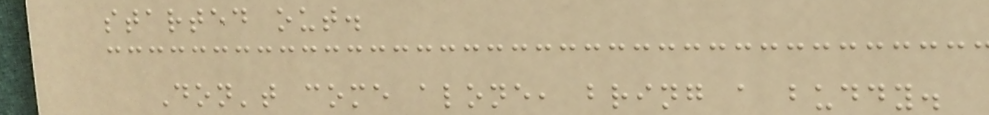started out.
Don't come alone, bring a buddy.
